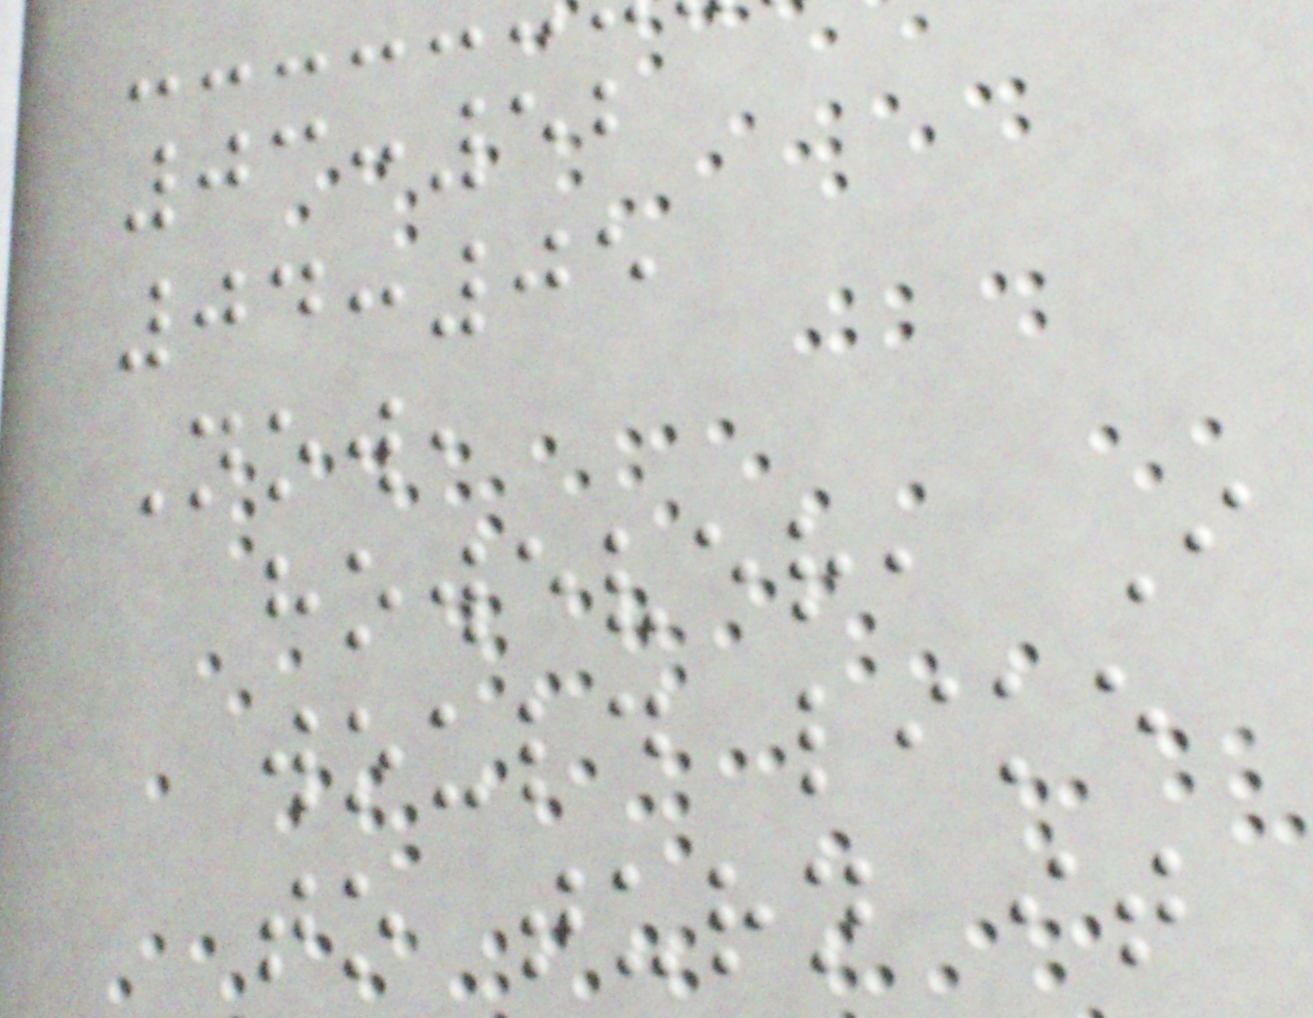03:52
04:05
Now,
however, I
would like
to turn it
